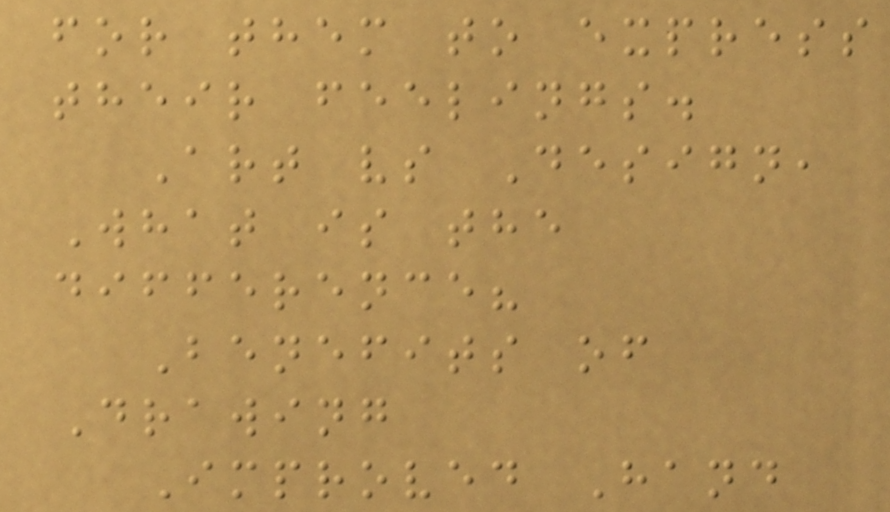for them to express
their feelings.
Art vs Design,
What is the
difference?
Benefits of
Drawing
Improved Hand
